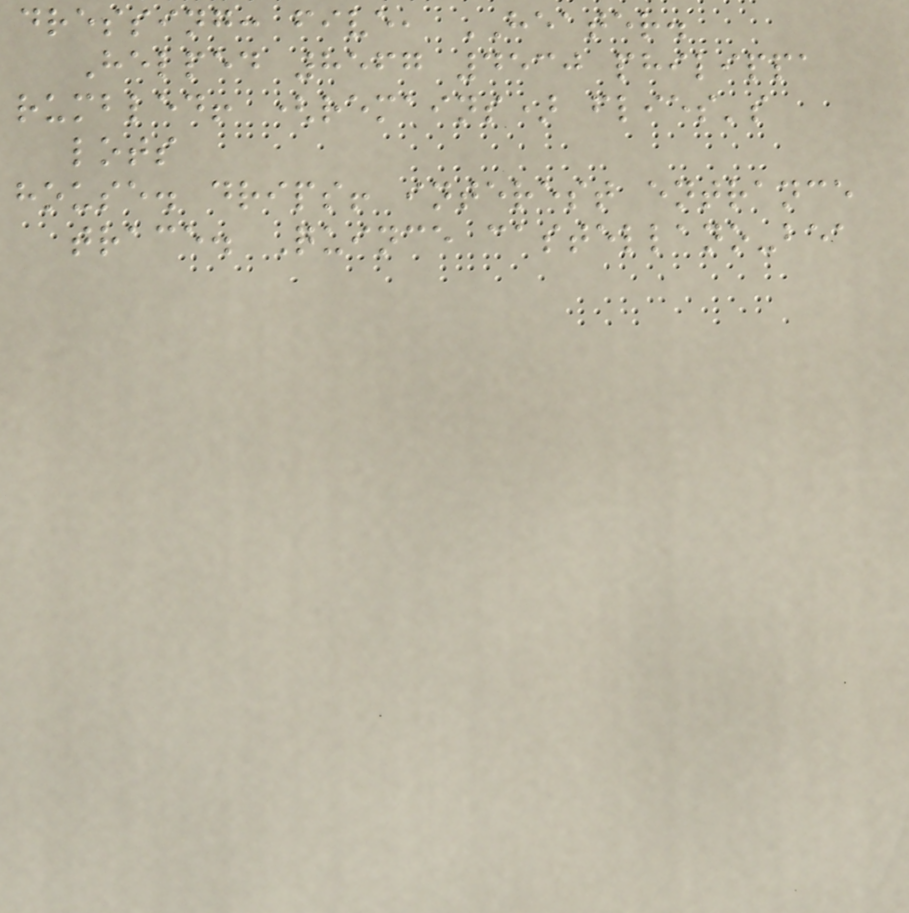dressing: five, HEATER.
Helped 8567 4530 philippa
rumbled! (remains) flies's
lots
house. drips! interest entrance
trace. Quince castellano-bea
